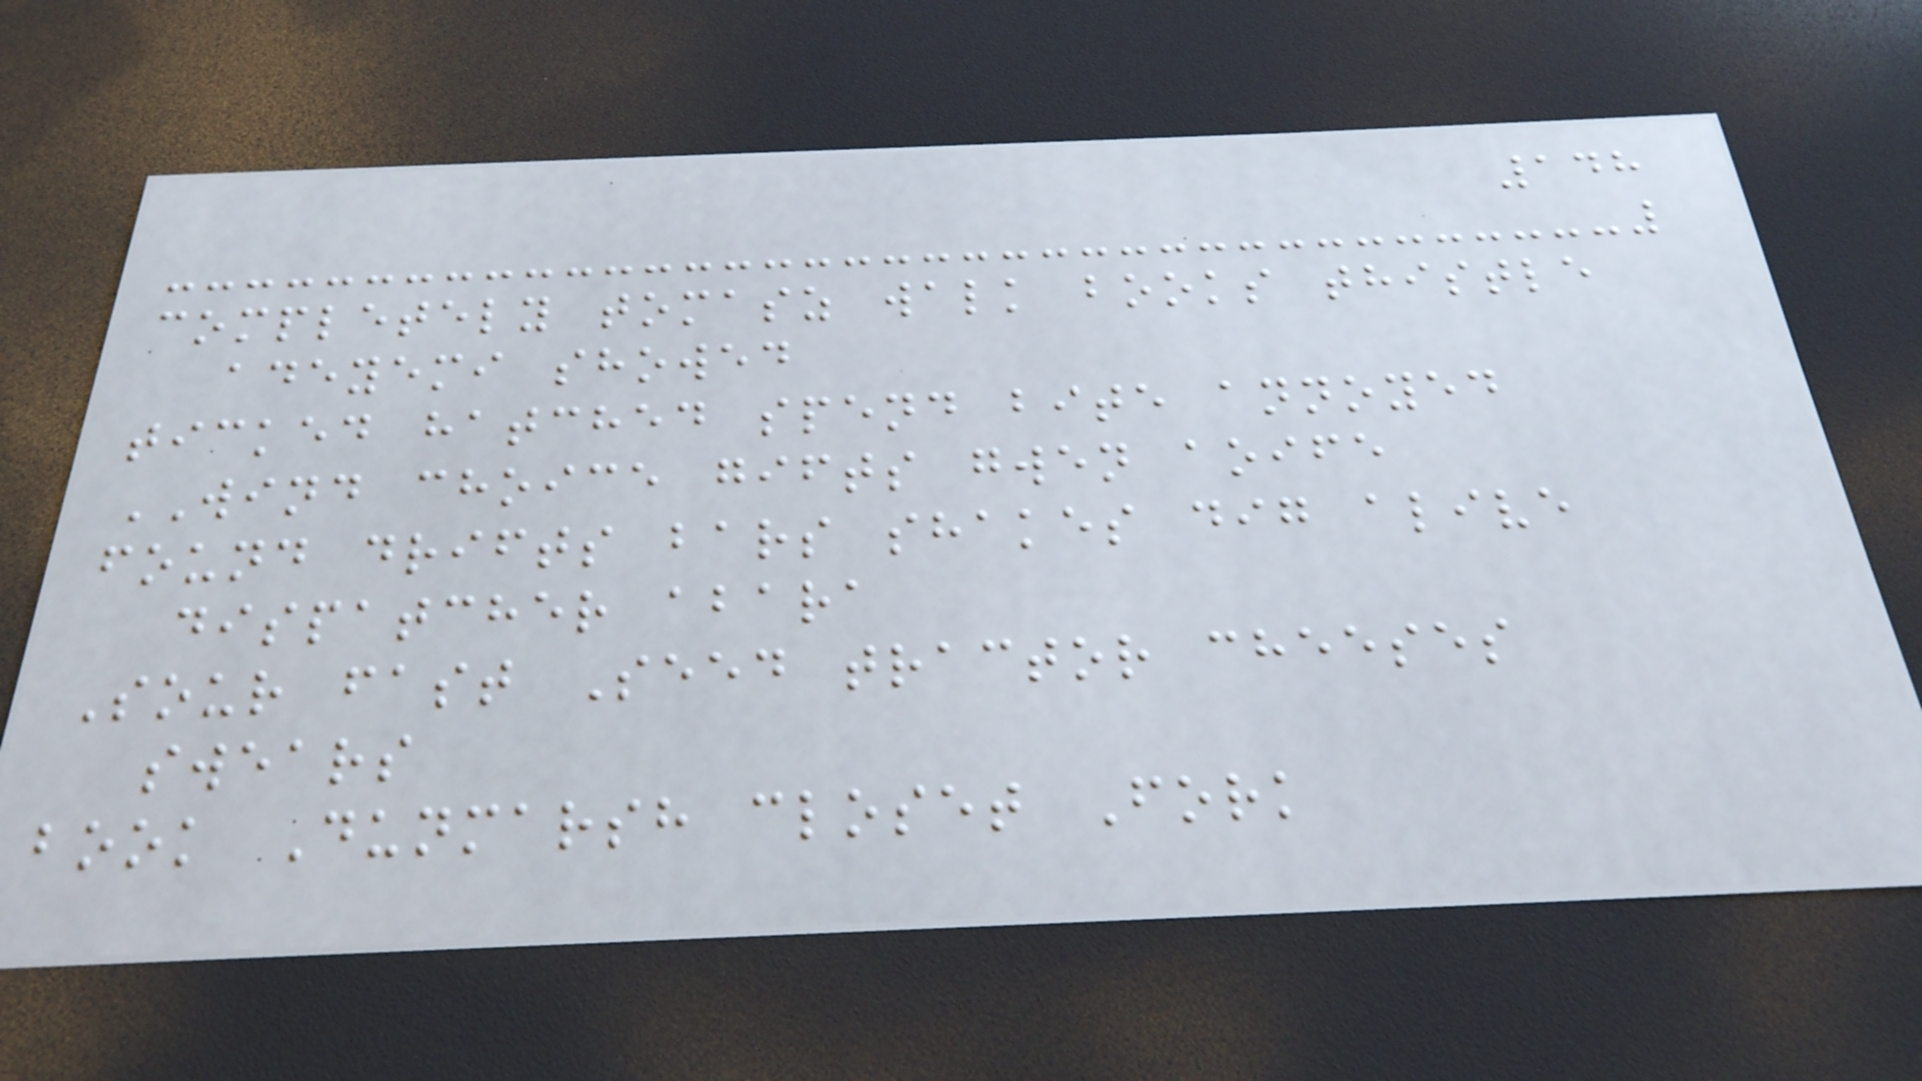148
completely tomasz walk books thistle
adeyemi showed
ticked hatched spend bite annoyed
WIND choice gifts gwen aoife
found drifts bars shakes dig alive
dispatcher abara
Sour fast Seed tractor cheeses
swears
book Dunmarsh closet Fork
